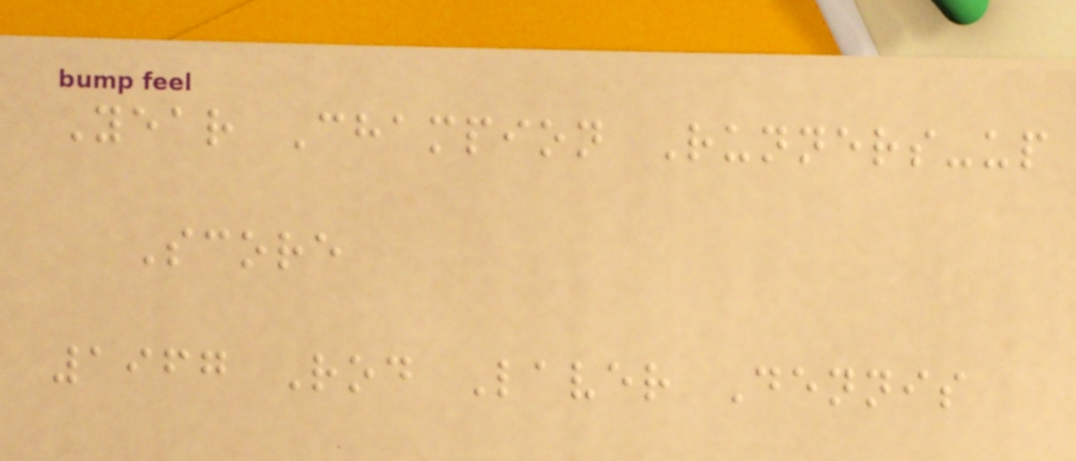Year Champion Runners-up
Score
1967 Rod Laver Dennis
